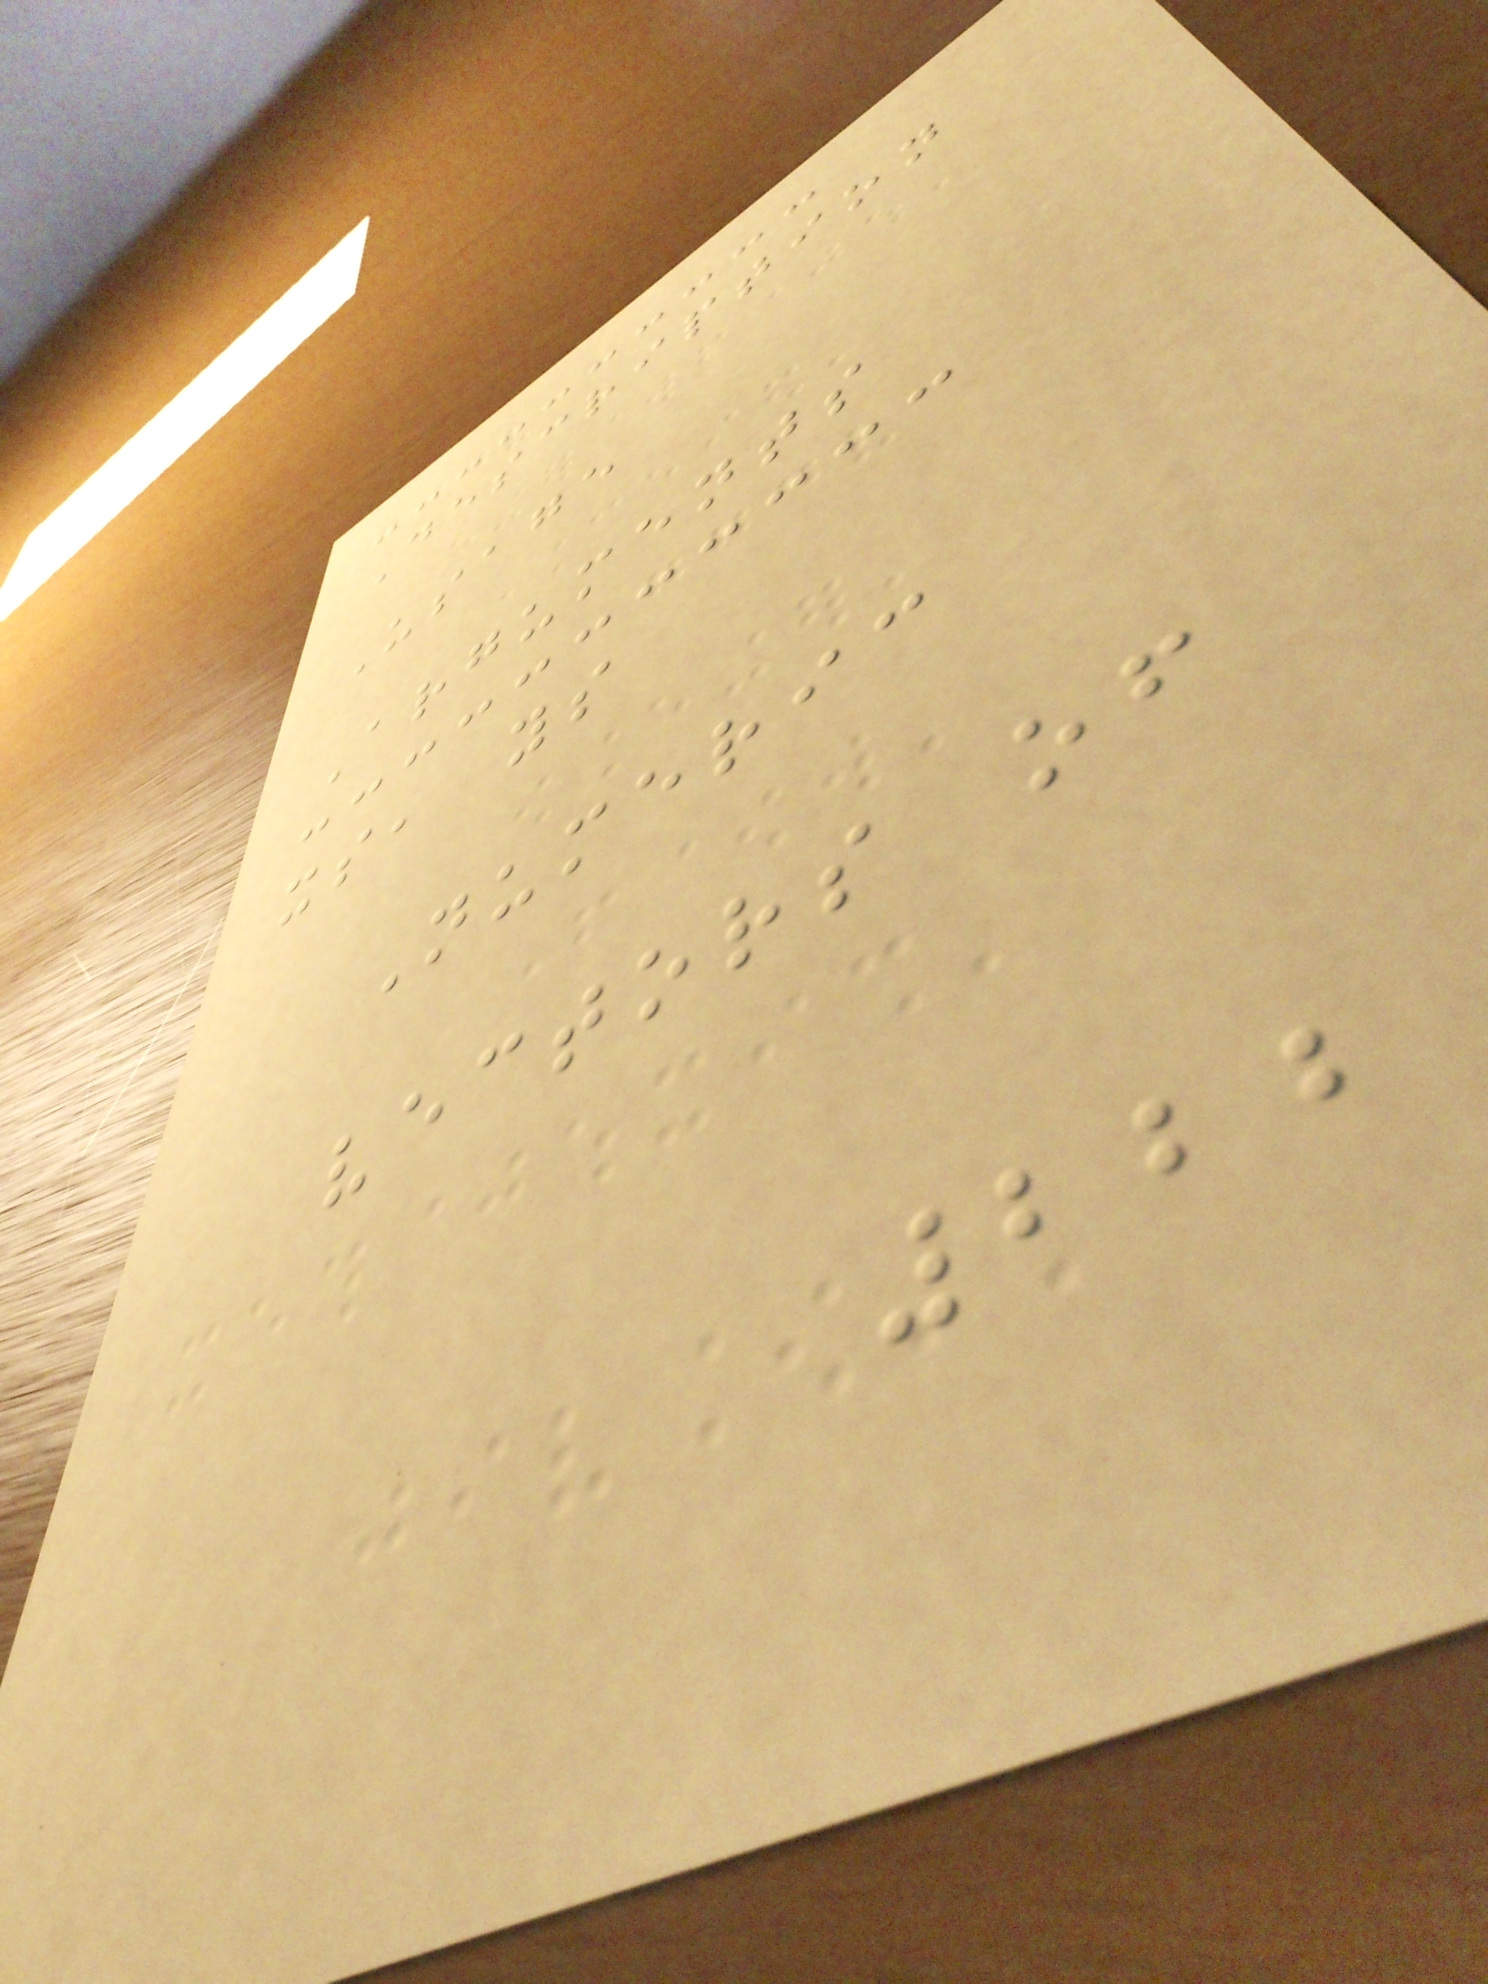Description
Usage
Arguments
xs, ys
Numeric
vectors of
222
